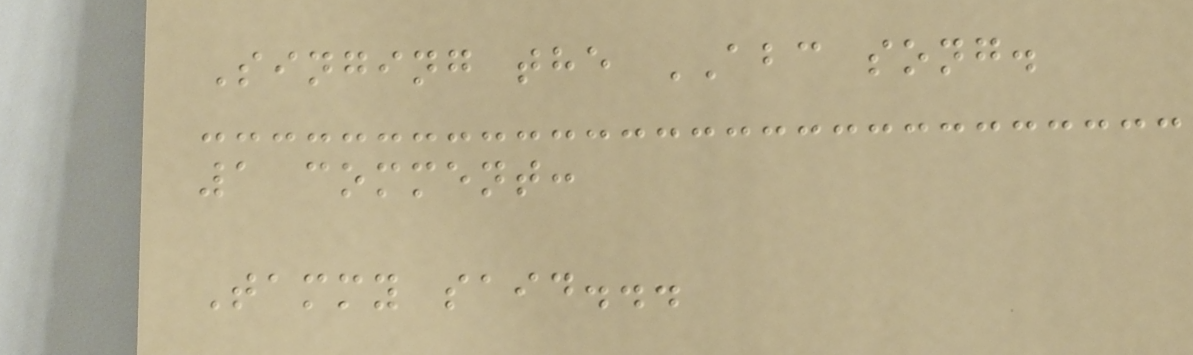Singing the ABC song.
1 comment:
Tammy said...
